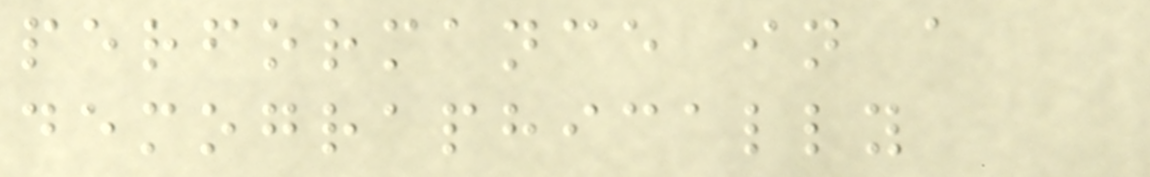performance in a
demographically
